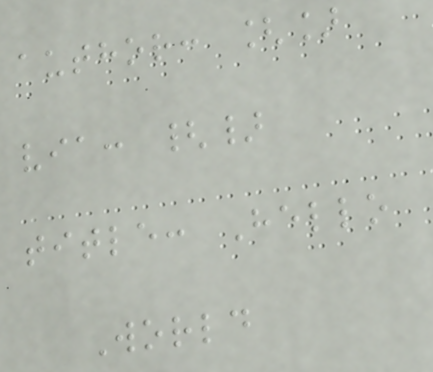author: []
via: {}
title: Hello
World
